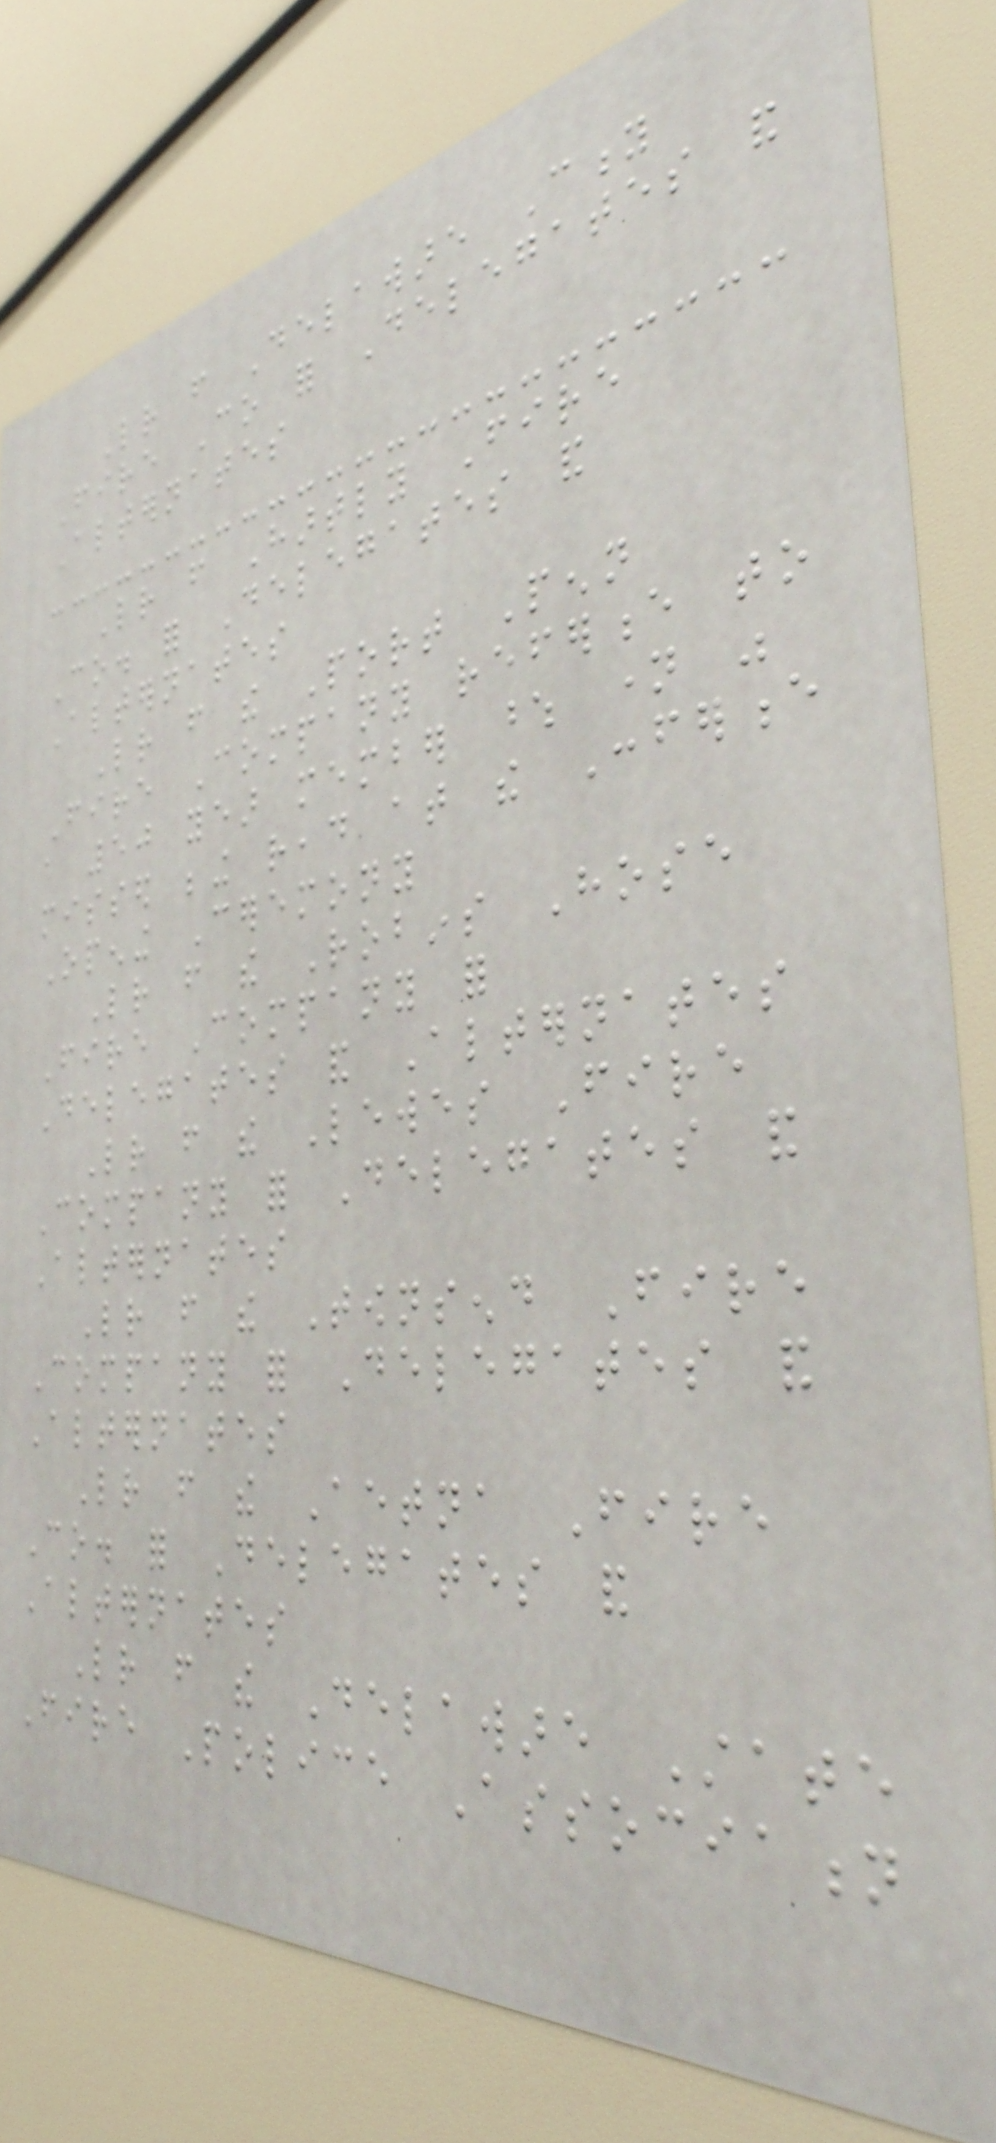Letter from Delaware City
Fire Co for Delegates and
Alternates
Letter from Hartly Fire
Co. for Delegates and
Alternates
Letter from the Port Penn
Fire Company reference to
a 50 year member whose name was
missed being read at the Conference
Opening Ceremony
Letter from the Robins Hose
Fire Company for
Delegates and Alternates
Letter from the Lewes Fire
Company for Delegates and
Alternates
Letter from the Townsend Fire
Company for Delegates and
Alternates
Letter from the Aetna Fire
Co. for Delegates and
Alternates
Letter from the Delaware State
Fire Police Association
